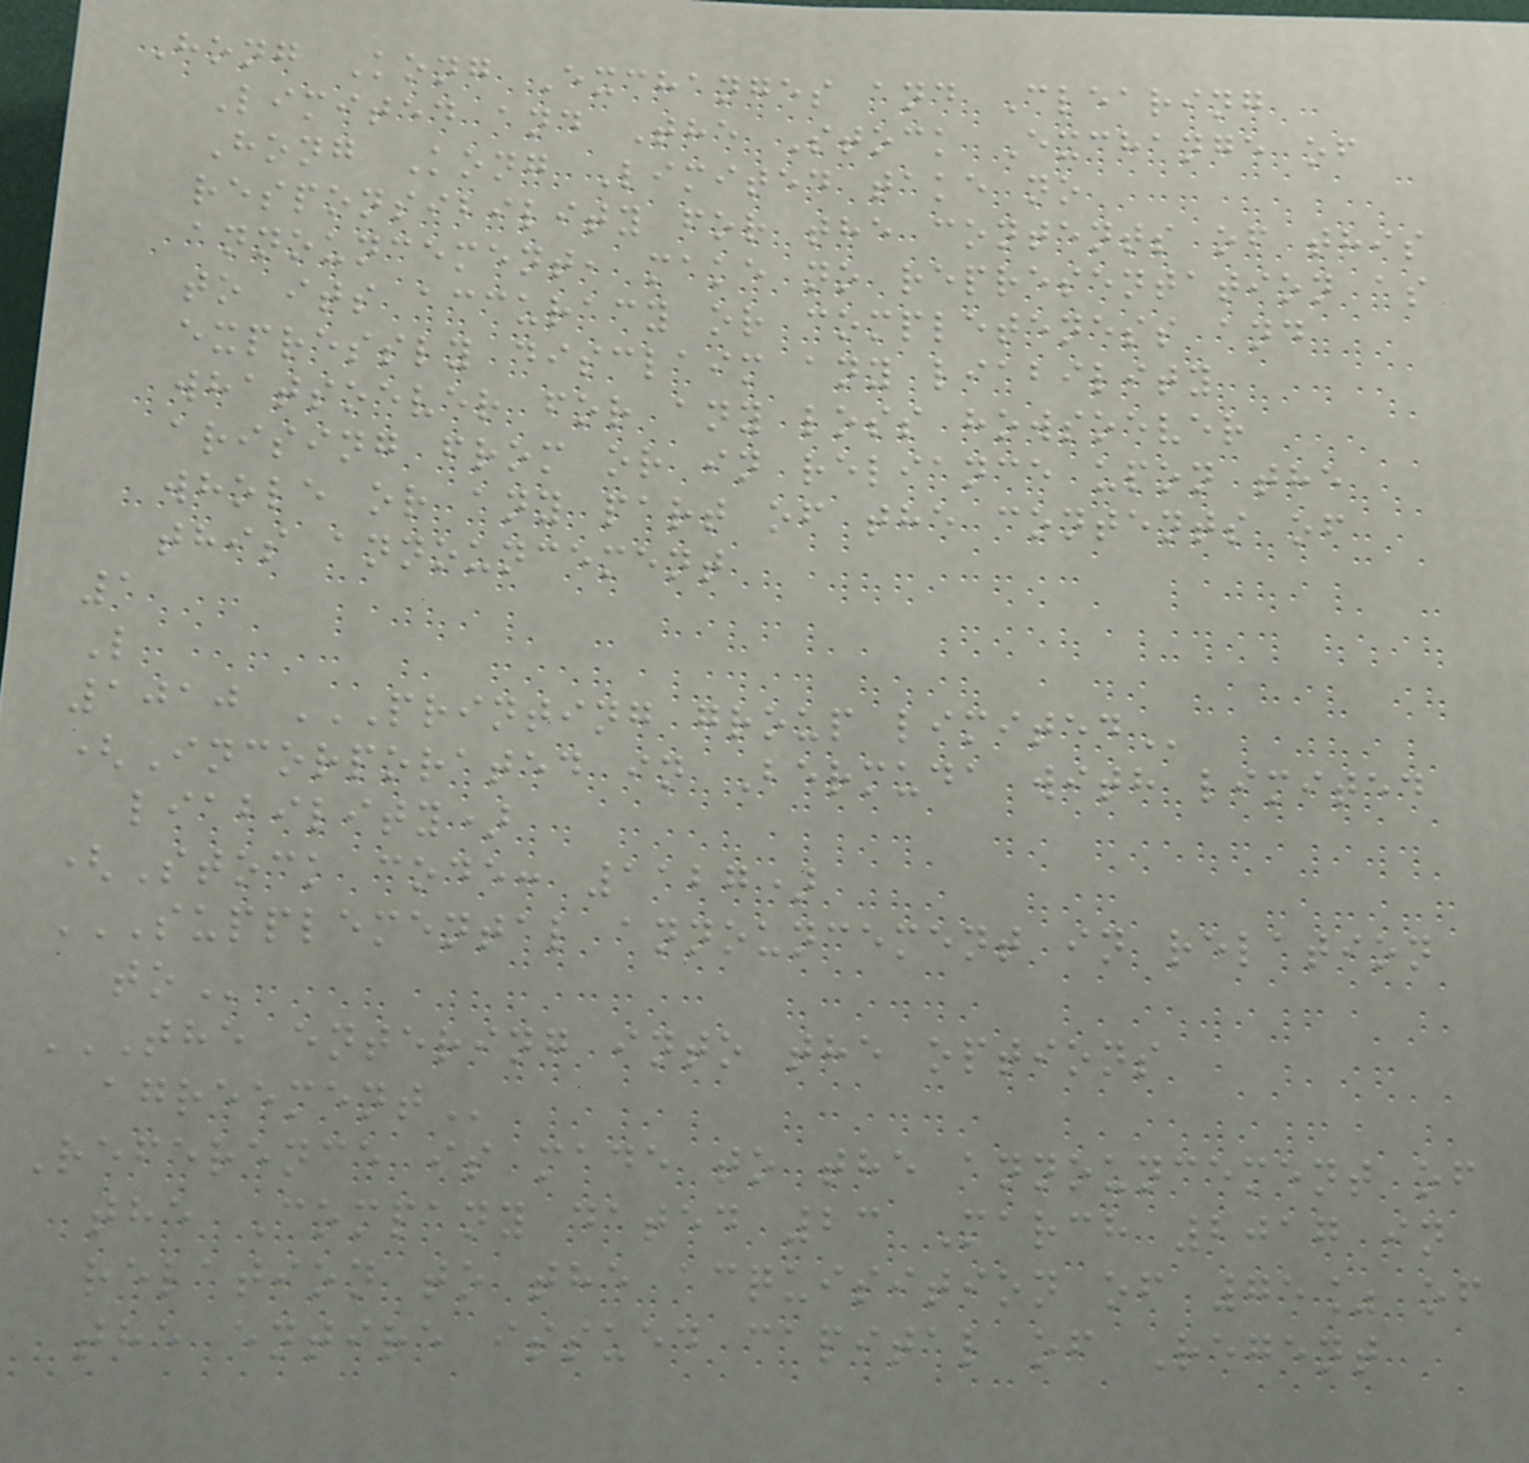Hong Kong Exchanges and Clearing
Limited and The Stock Exchange of
Hong Kong Limited take no
responsibility for the contents of this
announcement, make no representation as
to its accuracy or completeness and
expressly disclaim any liability
whatsoever for any loss howsoever
arising from or in reliance upon the
whole or any part of the contents of
this announcement
1
L
1010 PRINTING GROUP LIMITED
(Incorporated in Bermuda with limited
liability)
(Stock code: 1127)
SUPPLEMENTAL ANNOUNCEMENT IN RELATION
TO
THE ENTERING INTO THE OPTIONS
AGREEMENT
Reference is made to the announcement of
the Company dated 23 March 2017 in
relation to the acquisition of 75% of
the entire issued capital of Regent
